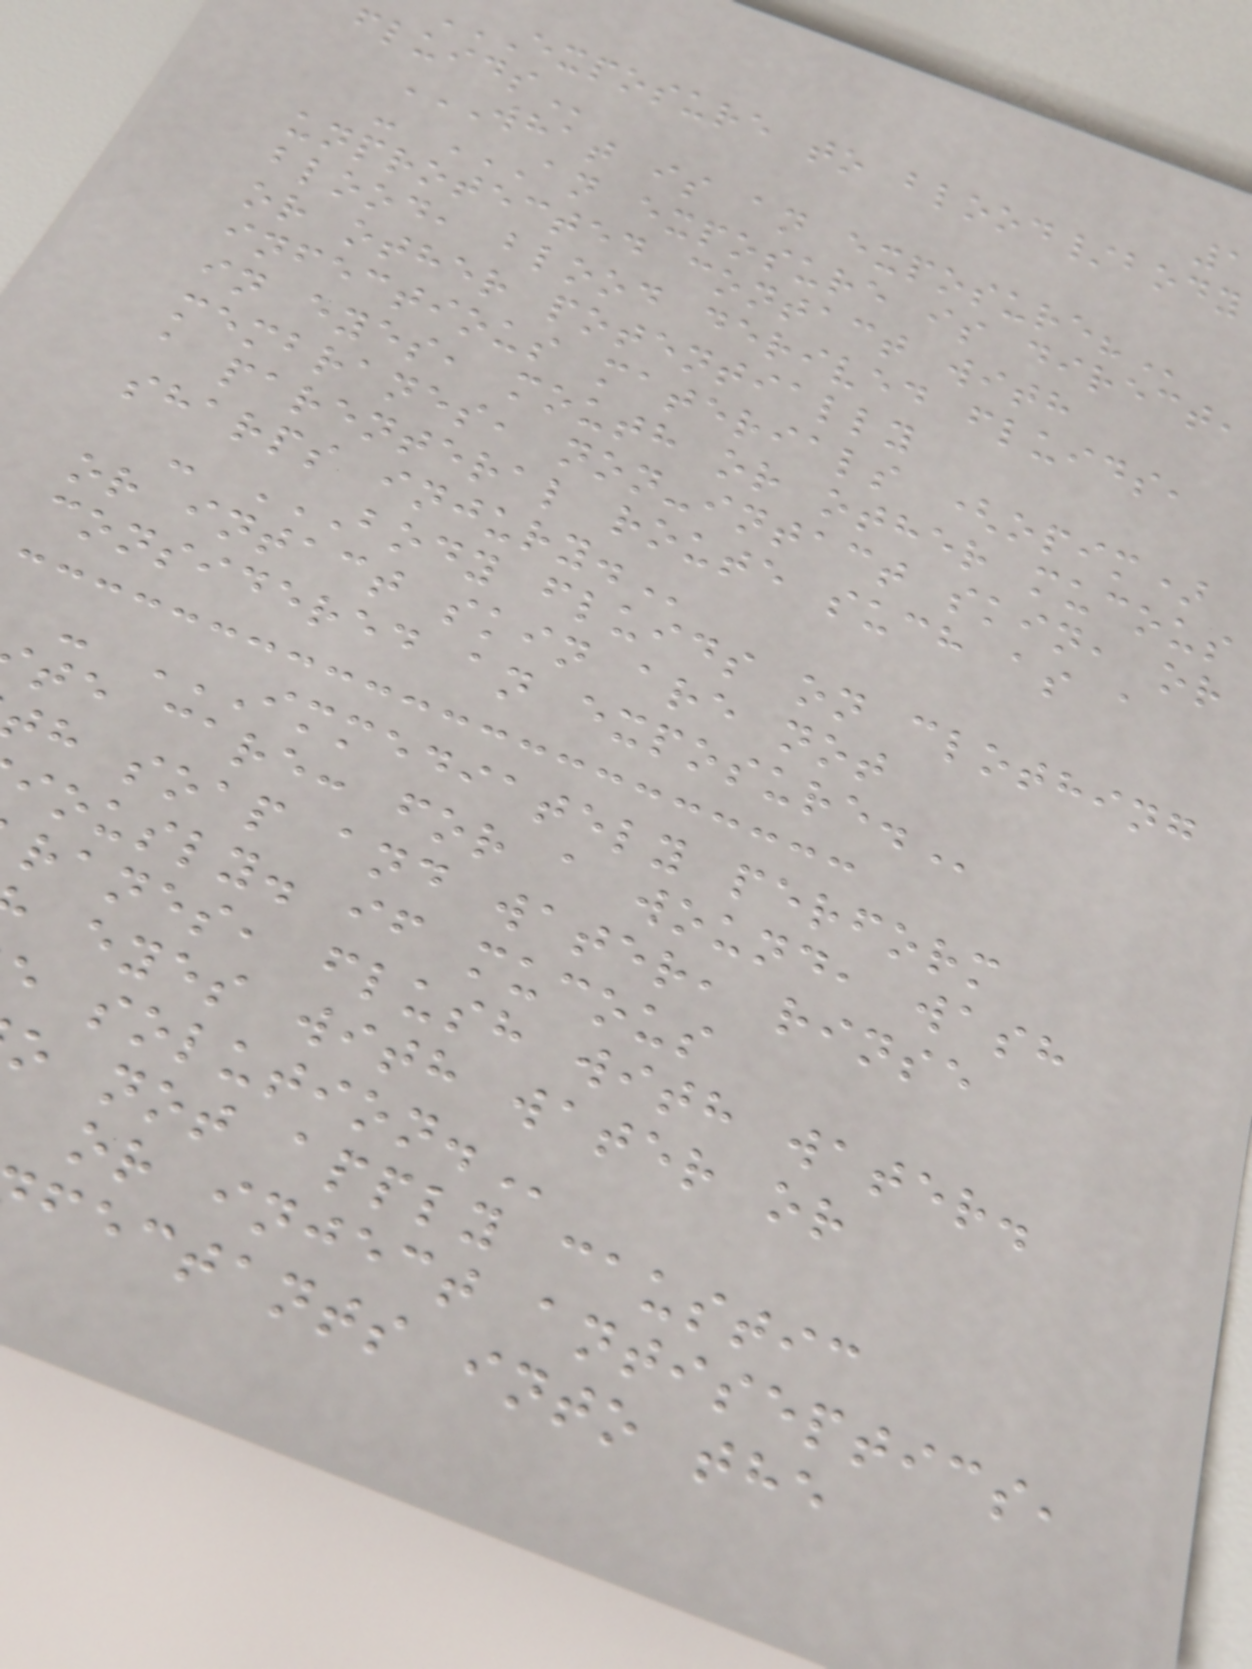EXPOSURE to blood/body
WHAT IS AN EXPOSURE?
- AN EXPOSURE IS DIRECT,
unprotected contact with
blood, blood derived fluids,
or other potentially
infectious materials (opim)
in eyes, mouth or other mucous
membranes, non-intact skin, or
a parenteral route such as a
sharps
- BODY FLUIDS ON CLOTHING
or intact skin are not
considered an
- IMMEDIATELY PERFORM
te care: for a wound, wash
h soap and water, rinse
iously. if mucous
ranes, flush with water.
eyes with water or
o not apply caustic
or inject antiseptics,
fectants into the
